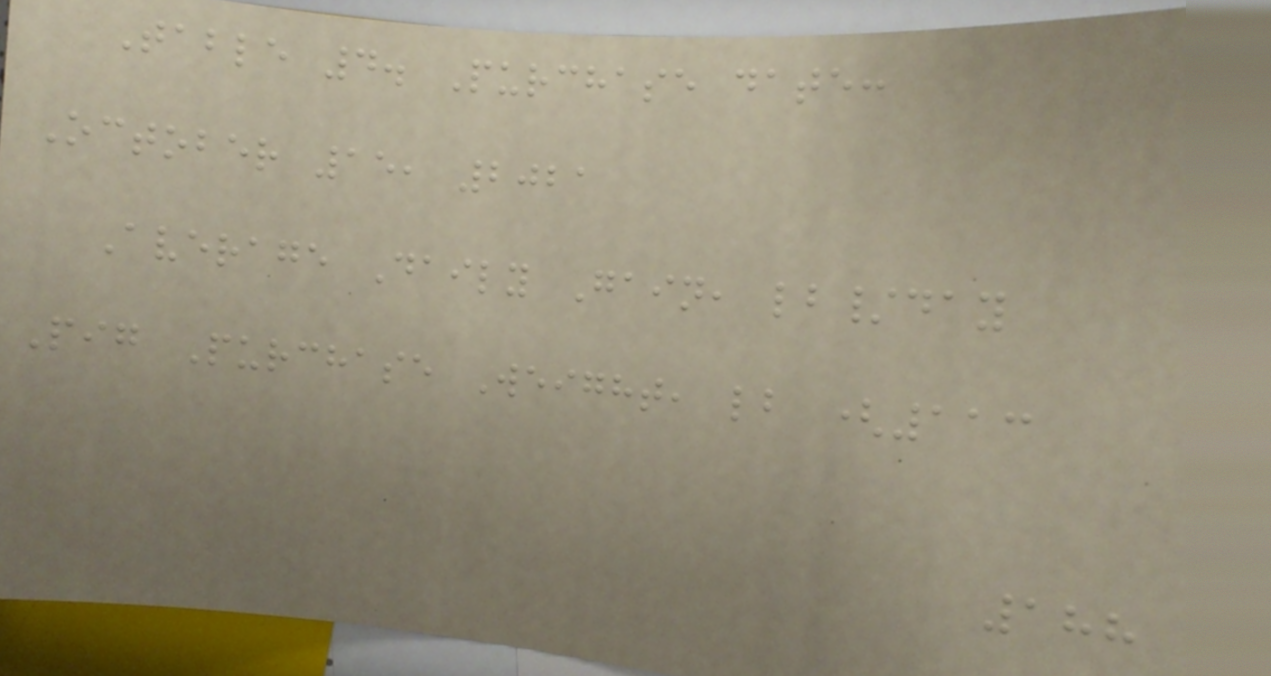Table 4. Purchase date:
October 15, 2021
Average Daily Gain, lb/day
Pig Purchase Weight, lb (113
188
